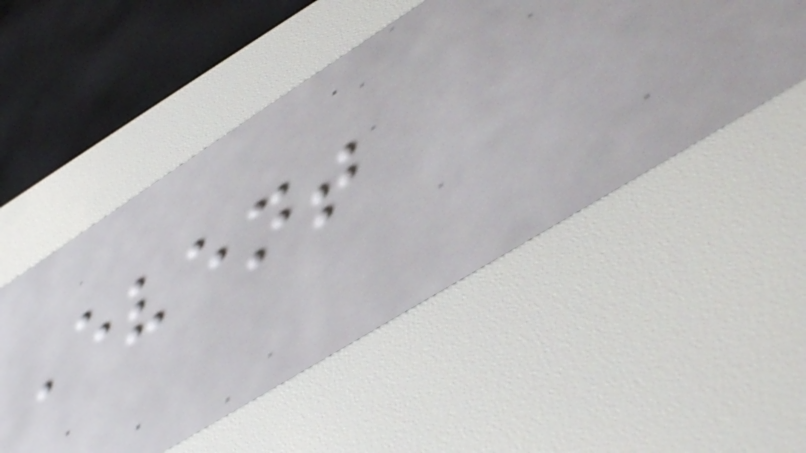Event
